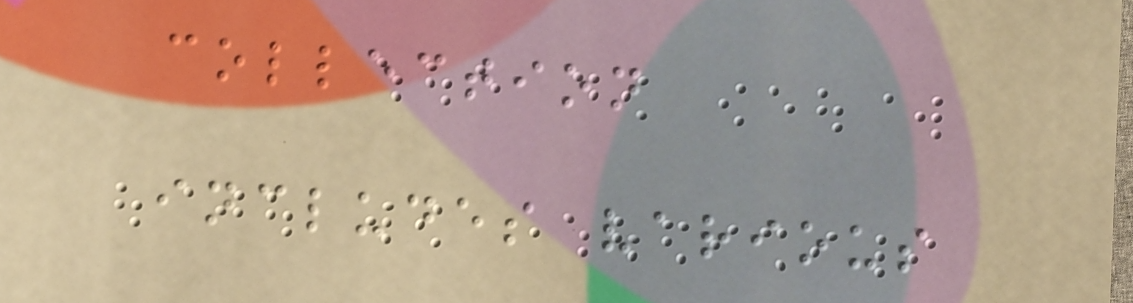collection
includes various
